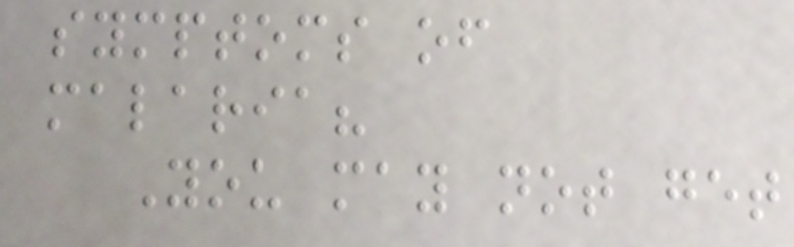symptoms of
malaria?
You may not get
